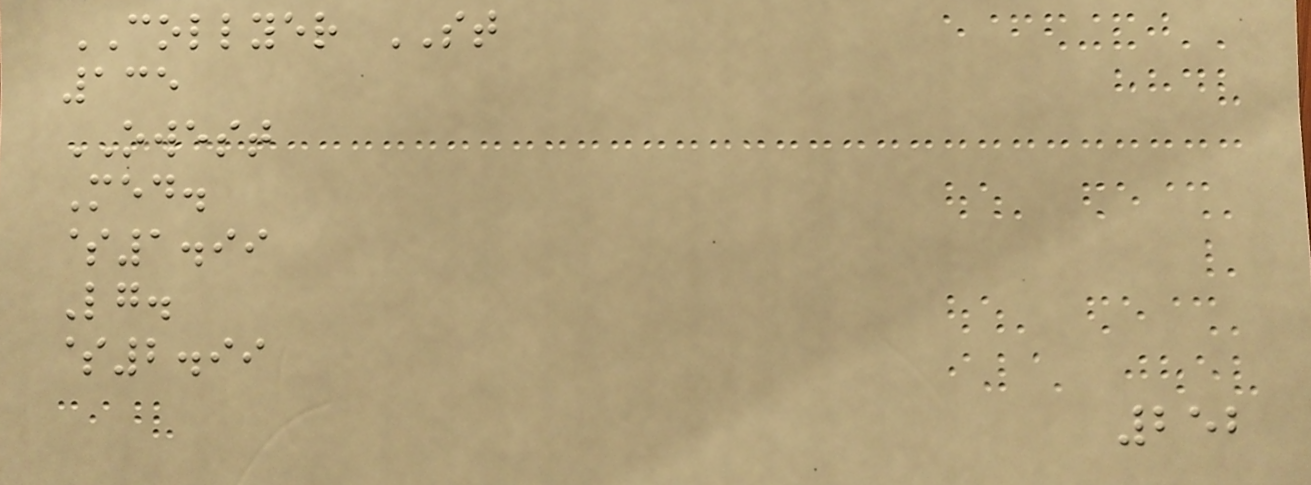COLLYER ST
135
OWEST
Med.
$1.99
Lg.
$2.99
252
